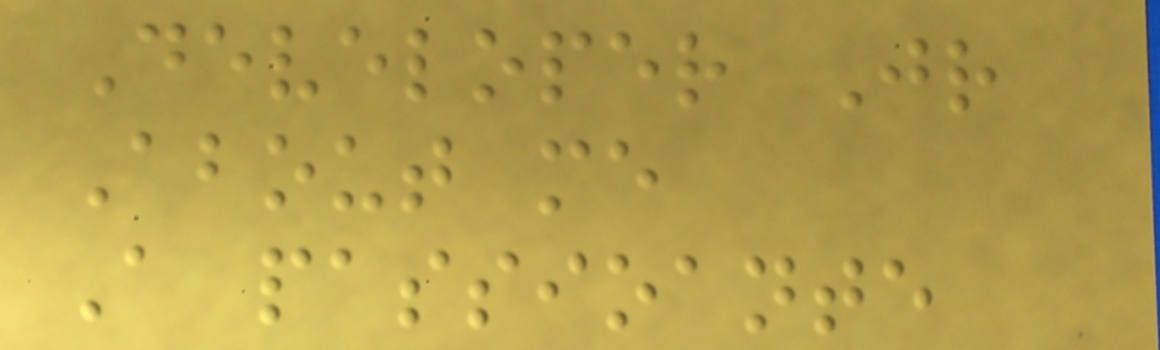Developer Jr
About me
A passioante
